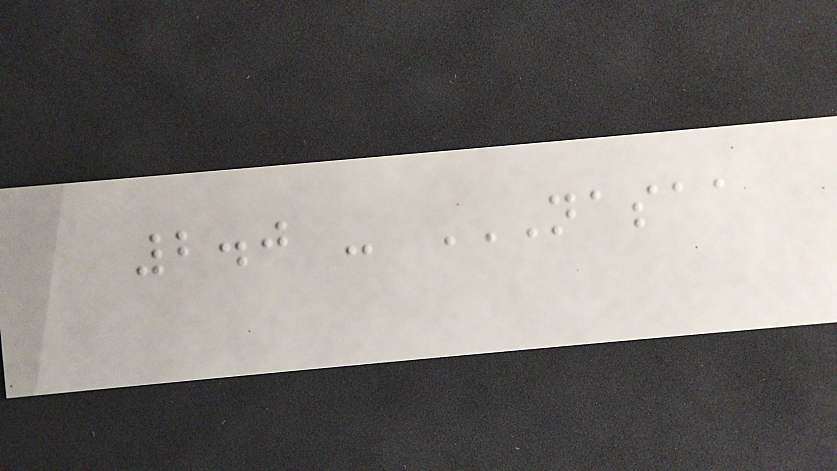2.0 - NASAA
